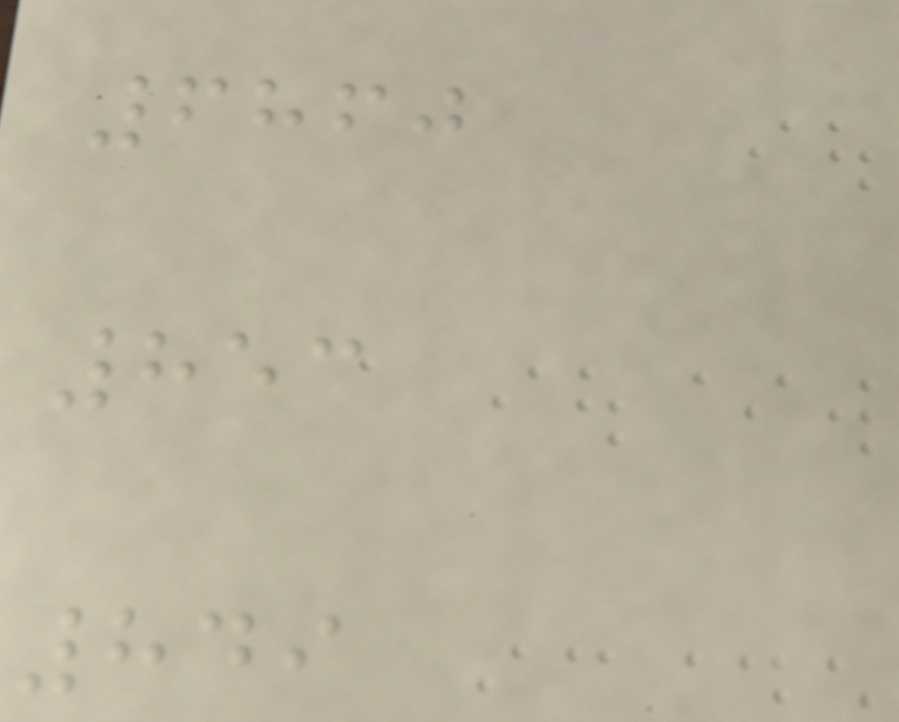6860
853
849
